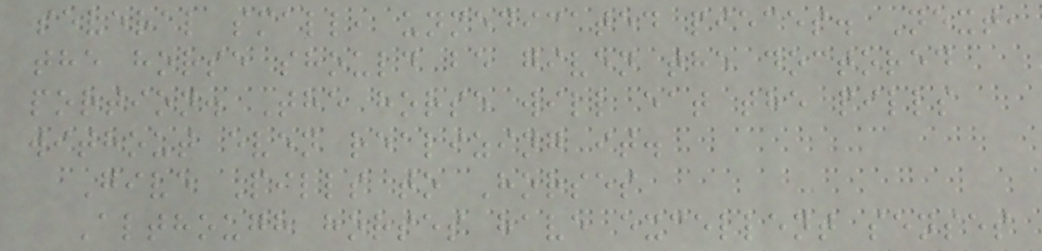several small, unmedicated pieces. Next,
the horse should be given the doctored
portion. The horse will eat the pills
without even realizing it.
Give Pills to Horses
Although horses have excellent senses
